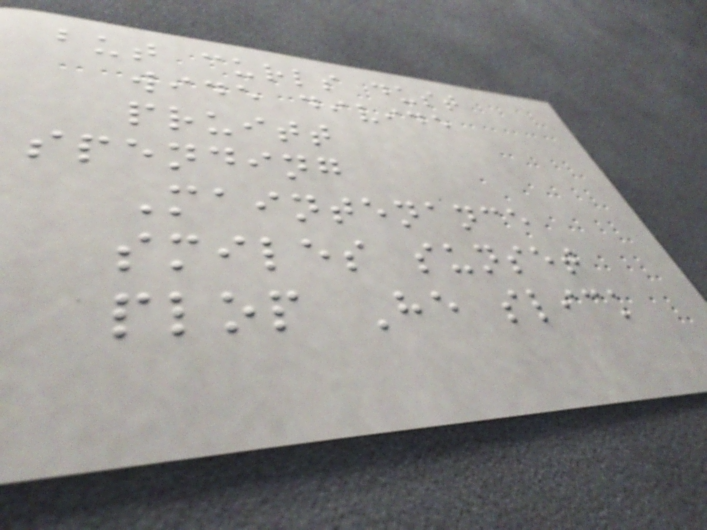but curls dust
wide divide
pruitt
spending
Maintenance
smiles sunset
plop He slick
